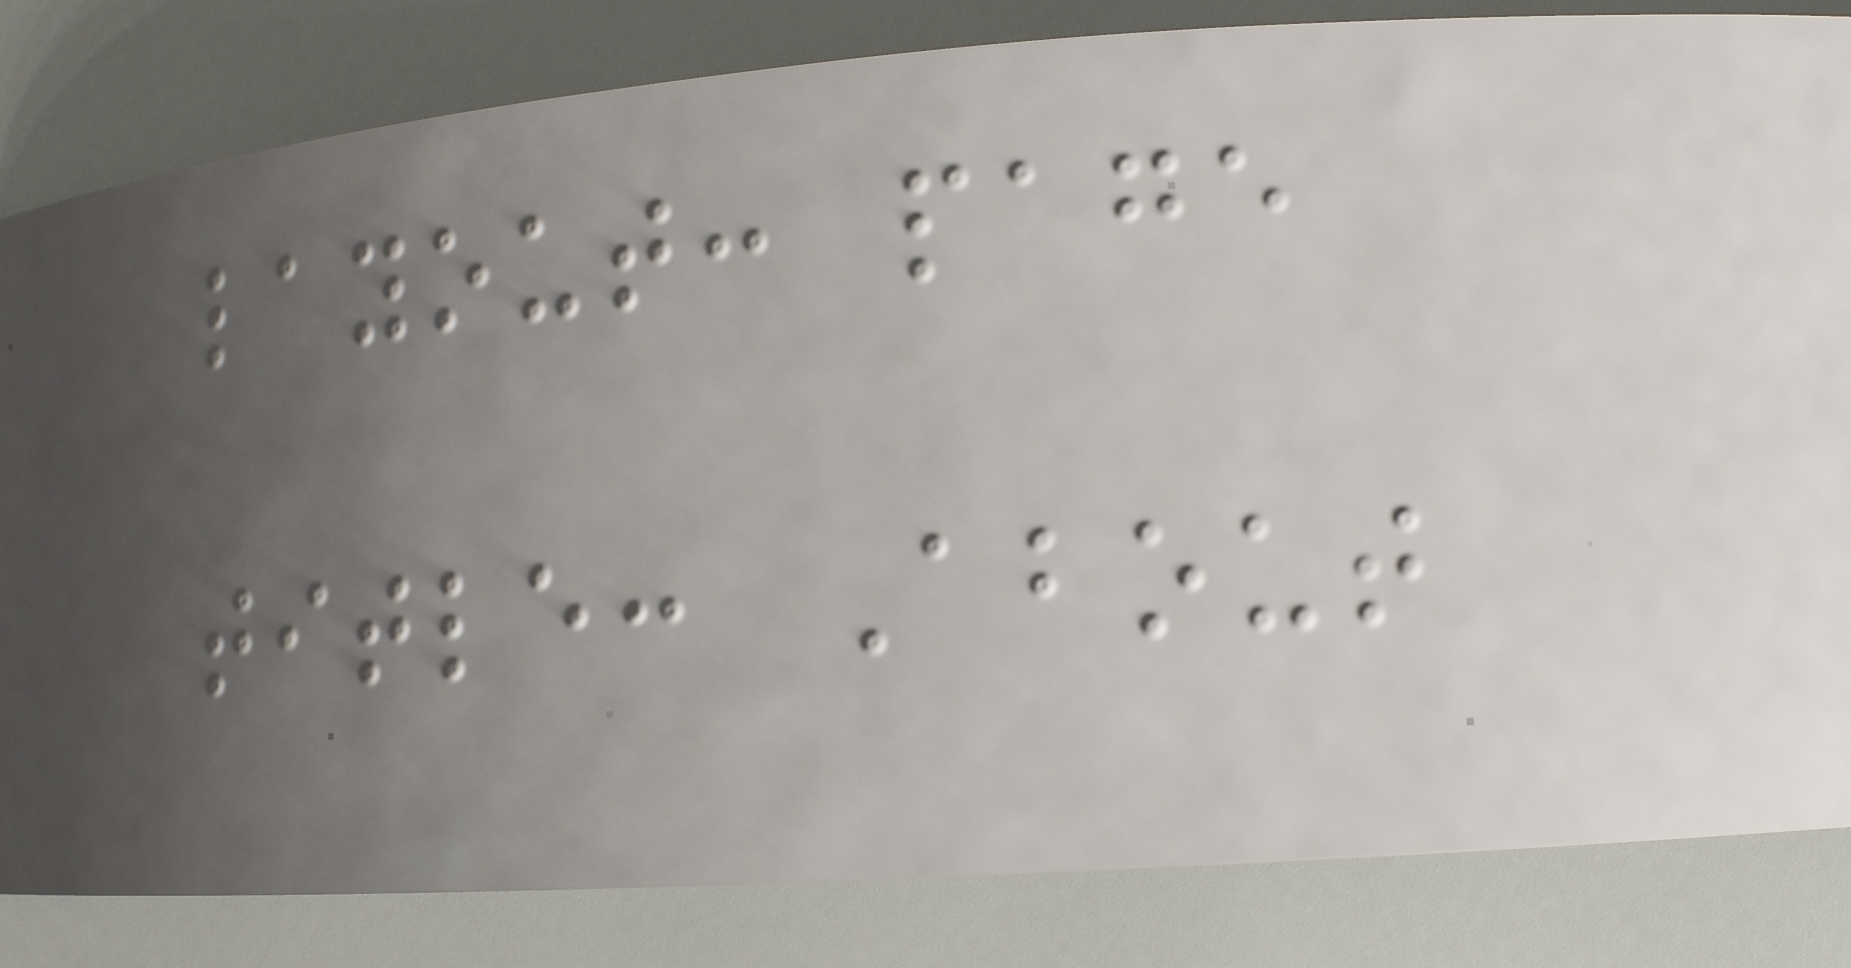layout: page
title: About
